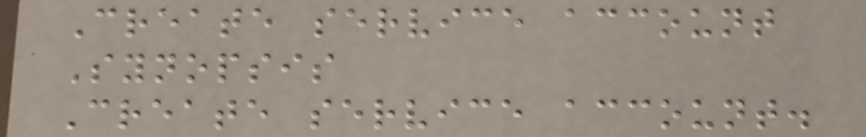Create service account
Synopsis
Create service account.
